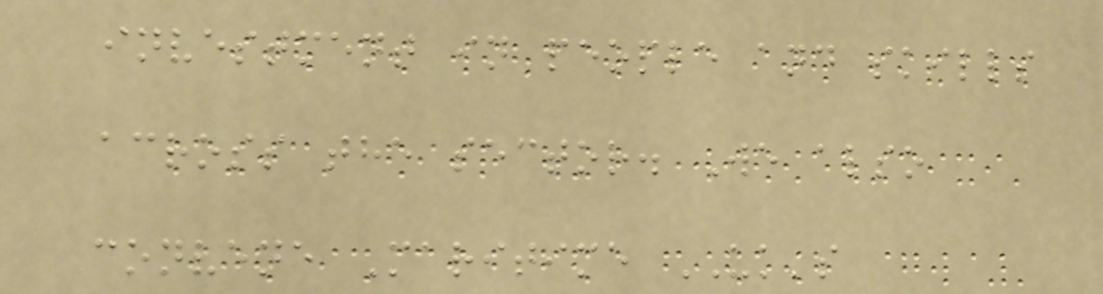investment in people and skills
across the sector. We also
convene Maritime UK's
